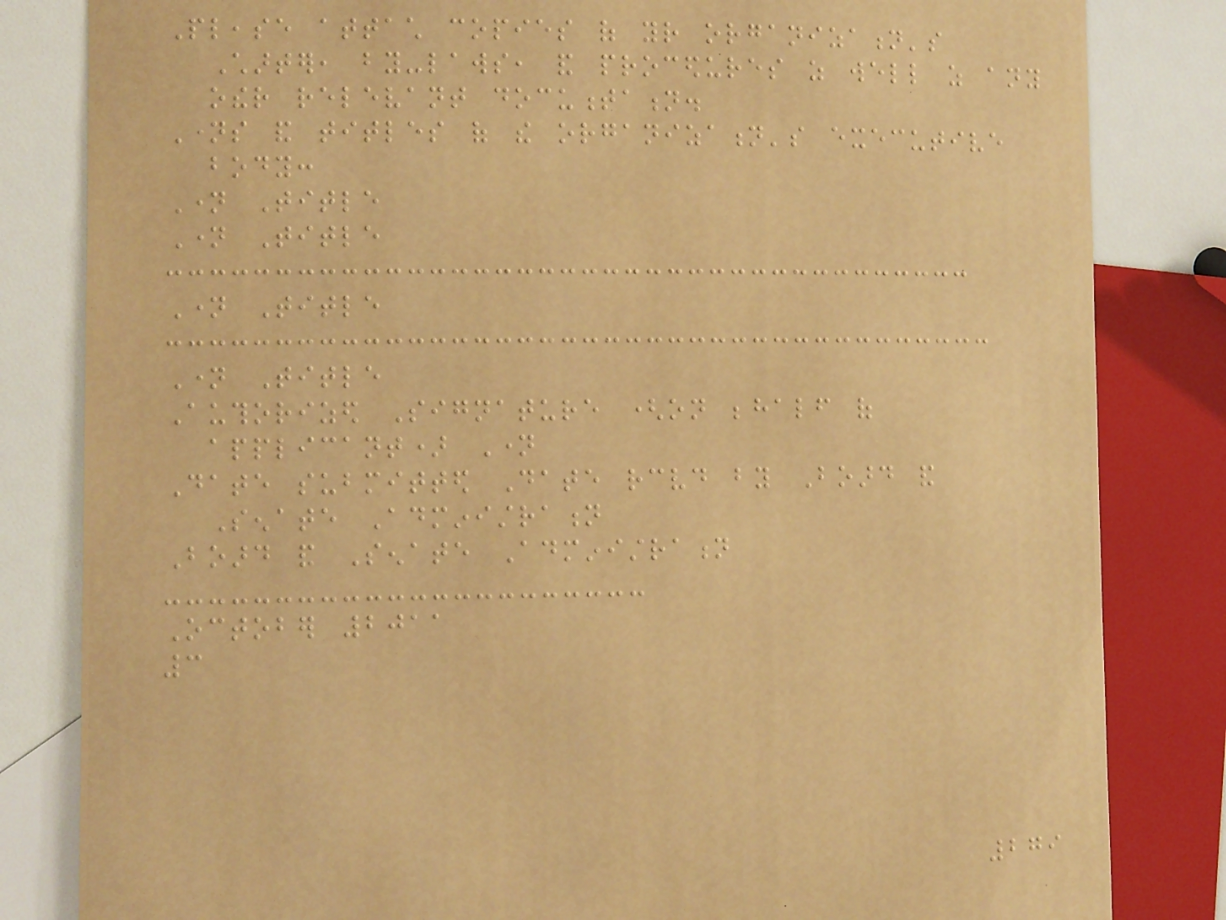Please attach copies of your organization's
Charter, by-laws, and procedures as well as any
other relevant documentation.
Names and titles of the organization's executive
body:
Name Title
Name Title
Name Title
Name Title
Authorized Signature (on behalf of
applicant) Name
Date submitted Date received by Board and
Senate Administration
Board and Senate Administration
October 2011
3
279
